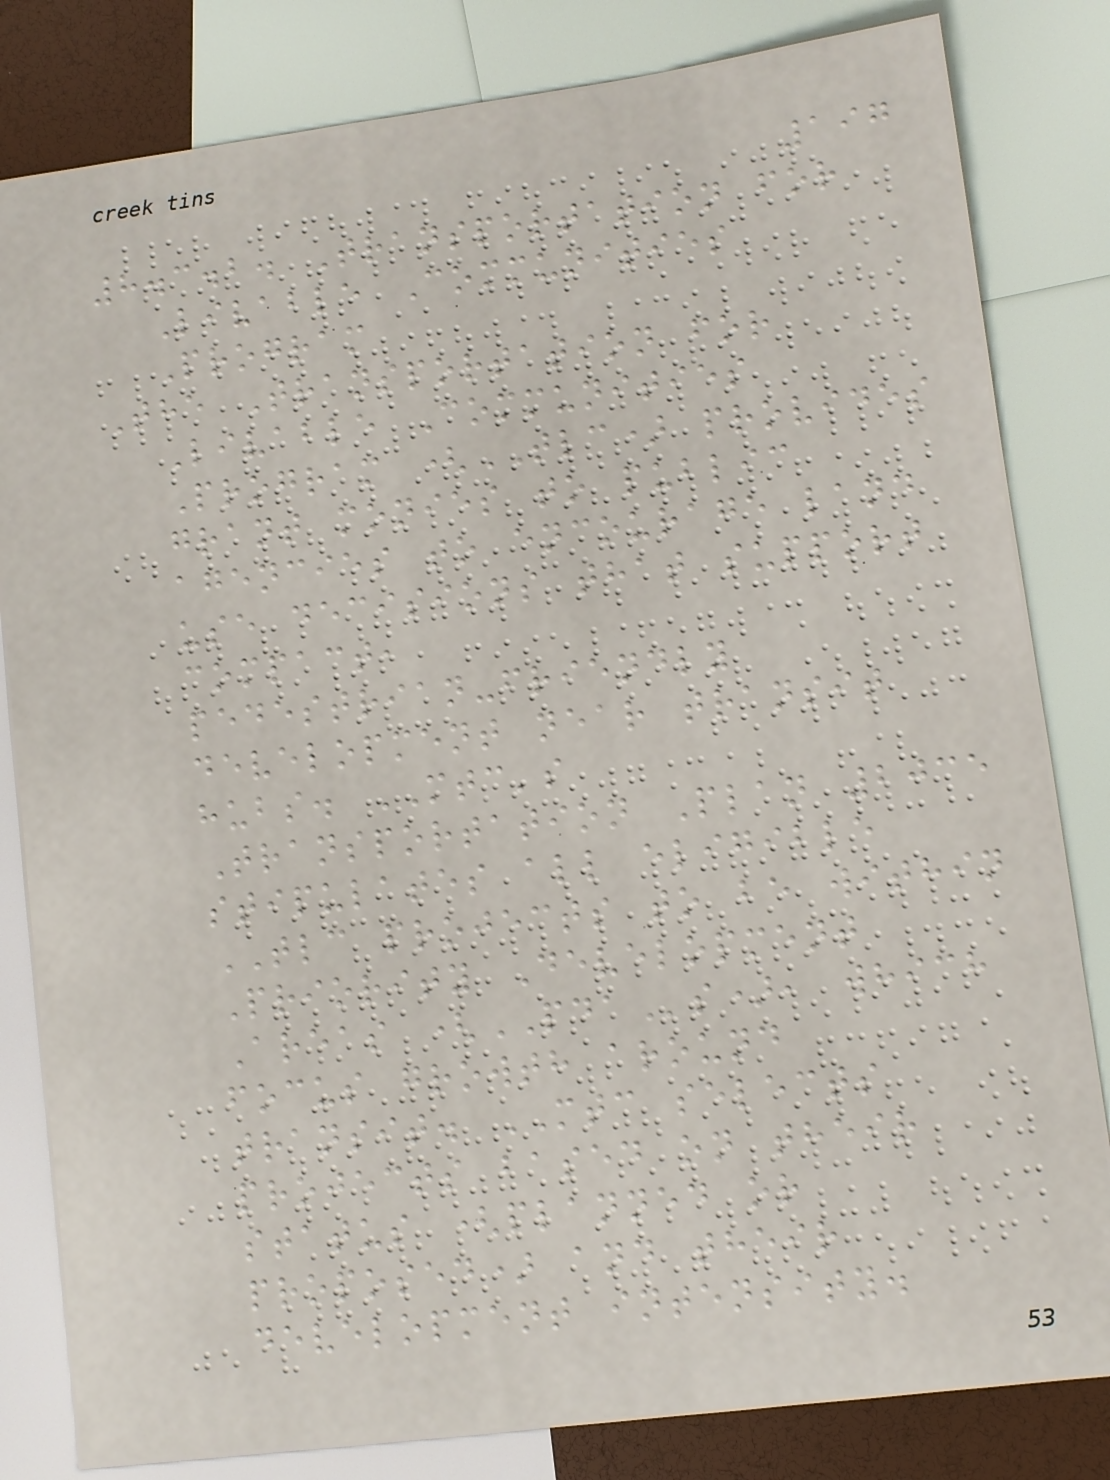197
8.3.2. Transportation for
Livable Communities
Program
The Transportation for
Livable Communities
Program (TLC) provides
grant monies to public
agencies to encourage land
use decisions that support
compact,
pedestrian-friendly
development near transit
hubs. MTC's
Transportation Plan 2035
stipulates all eligible
TLC projects to be within
Priority Development
Areas (PDAs), which
focus growth around
transit. MTC selects
projects based on their
status (planned or
proposed) and their
development intensity.
